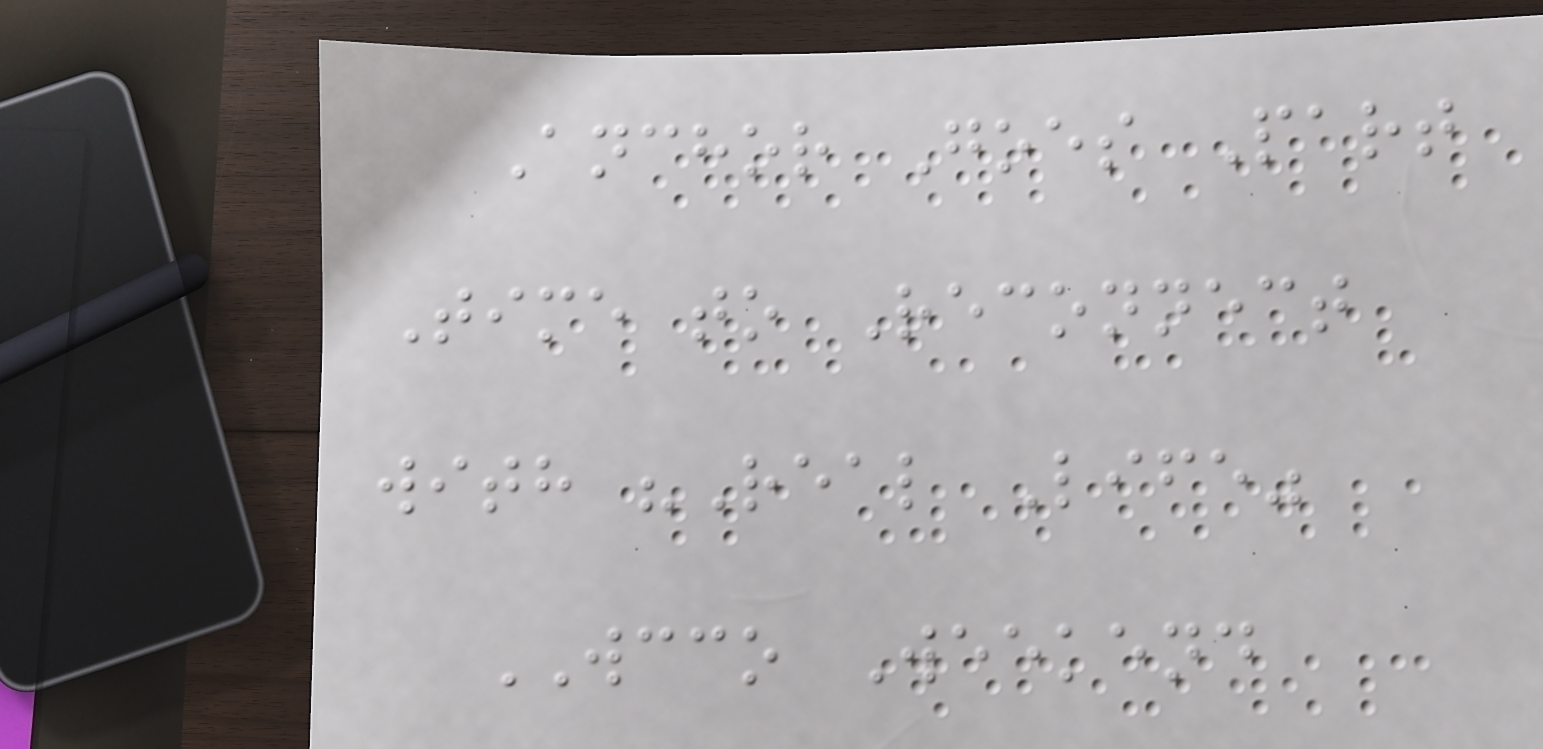Anchor Goes Part
Time to Reconnect
with "Real Life"
WCCO Weekend
